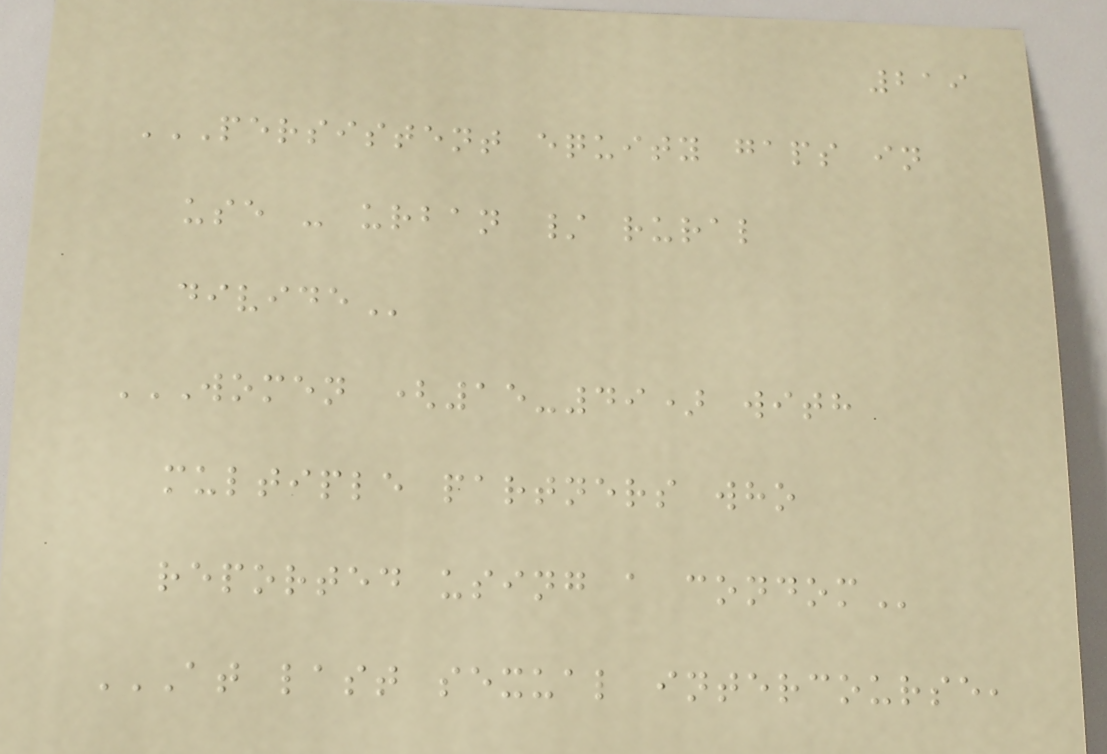219
PERSISTENT EQUITY GAPS IN
USE - URBAN / RURAL
DIVIDE
WOMEN (15-49) WITH
MULTIPLE PARTNERS WHO
REPORTED USING A CONDOM
AT LAST SEXUAL INTERCOURSE,
